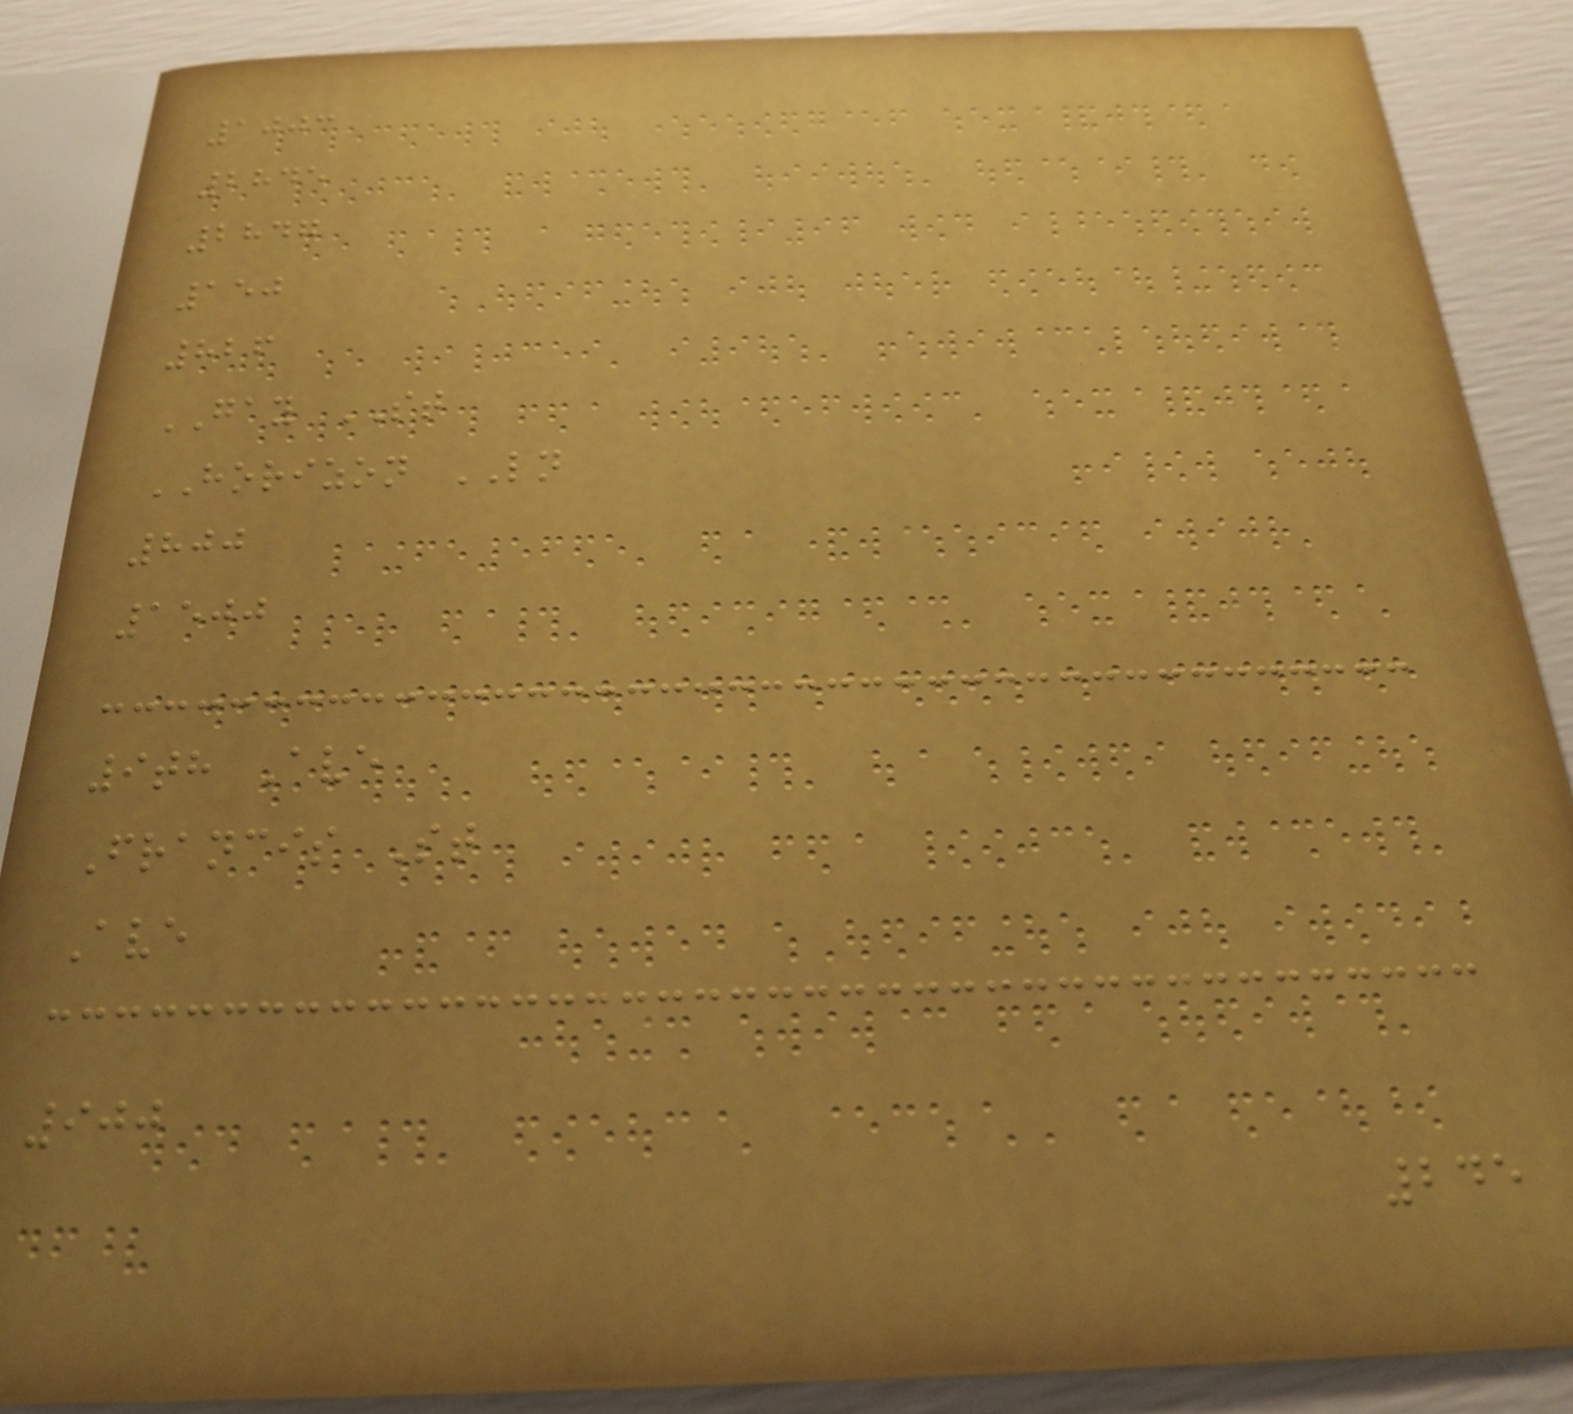1003
2845
2847
150
826
GAY ST
HORIZON LN
800
1500
9th Ave
Francis St
Ave
900
245
